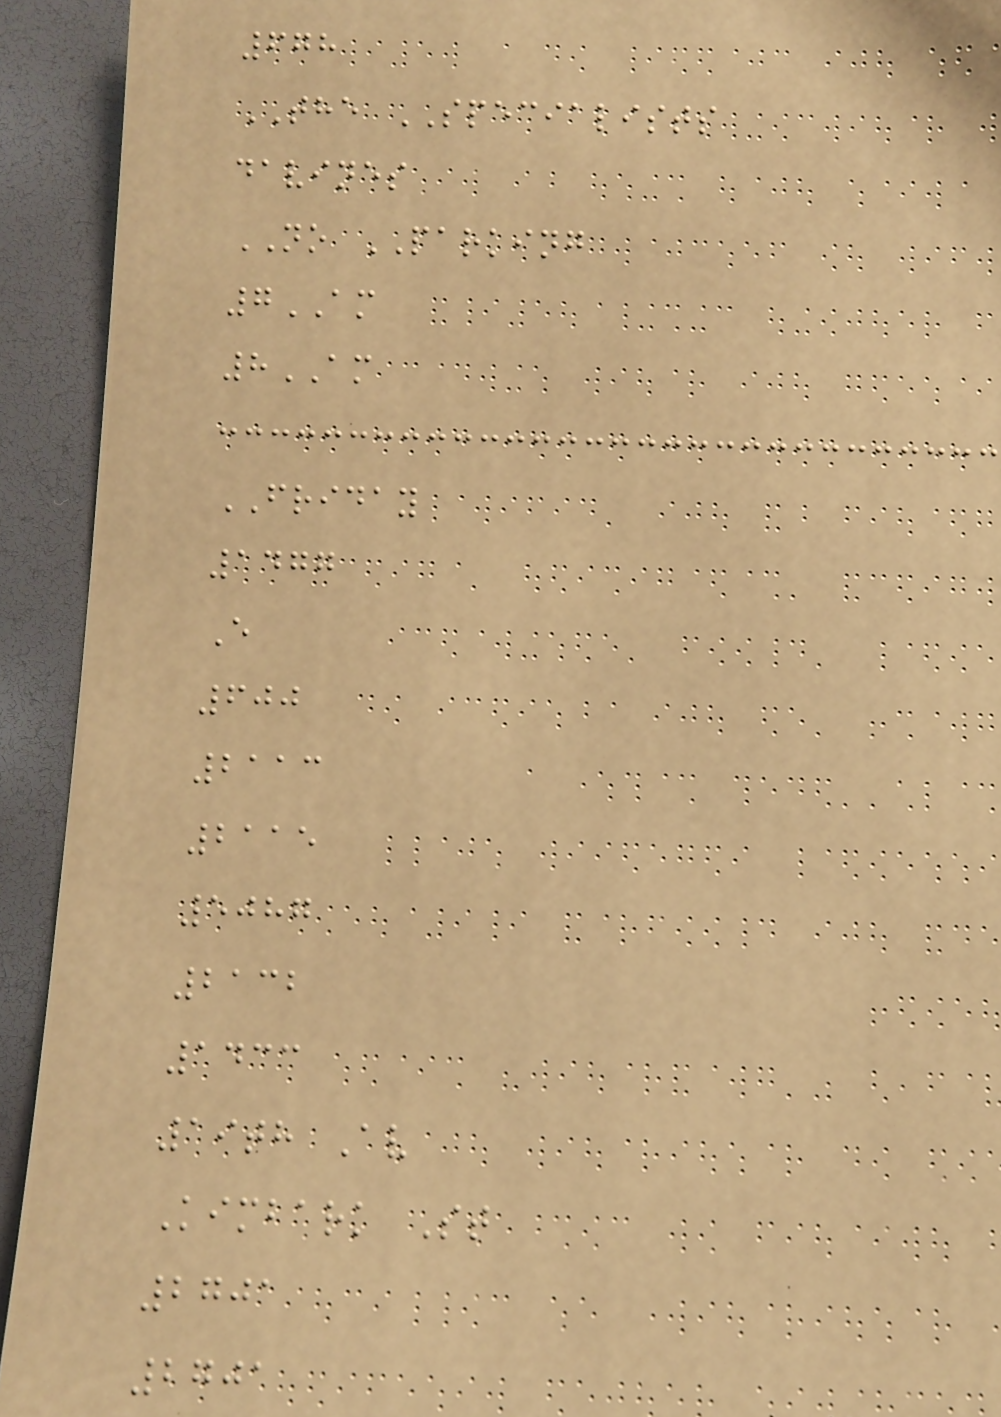678
THE SPECIALISTS
davines
NO PARKING
7AM
8AM
FRIDAY
1477
E
600
2113
2115
5087
2132
1433
19th Av
Kimbark St
2701
2701
